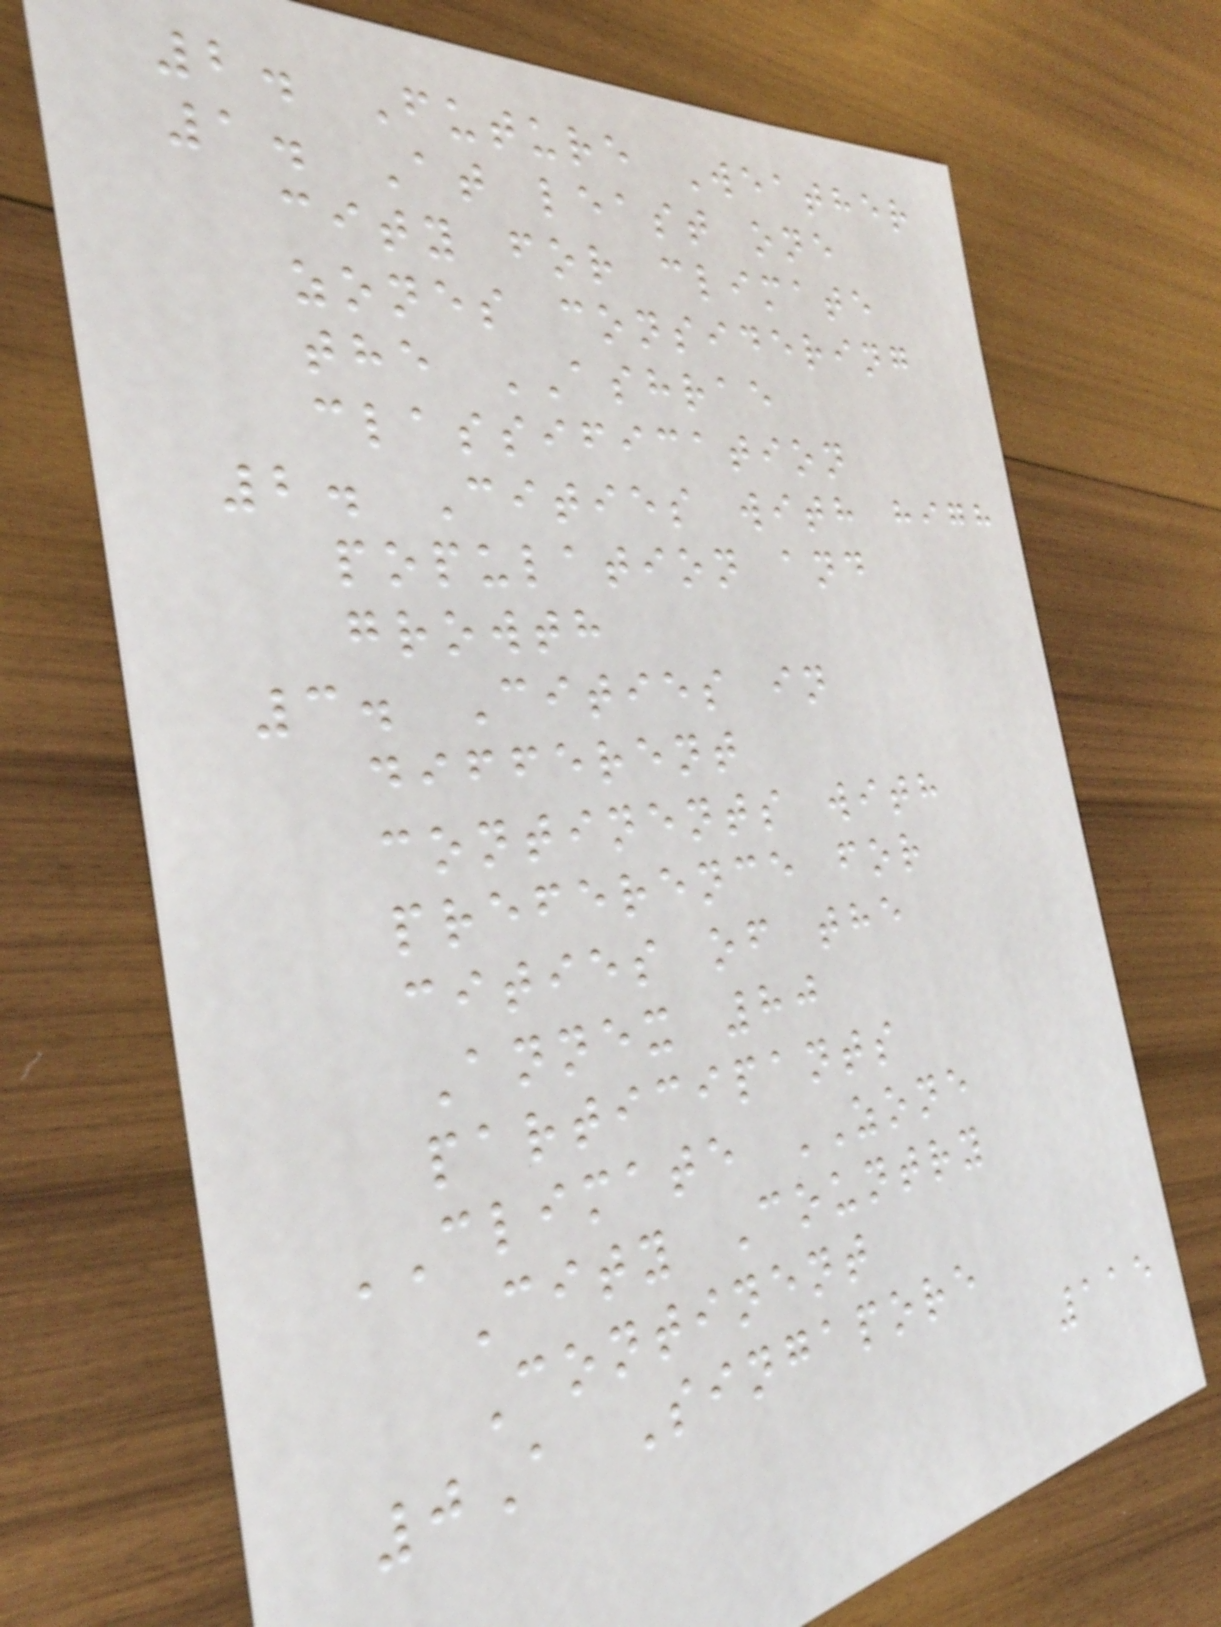2. Future Weather
1. At least one
city for climate
zones considering
the ASHRAE
classification
2. Cities with high
population and
growth
3. Cities in
different
continents with
preference for
cities of the
Annex 80
participants
CLIMATE ZONE
City Country
Continent
0A Singapore
115
